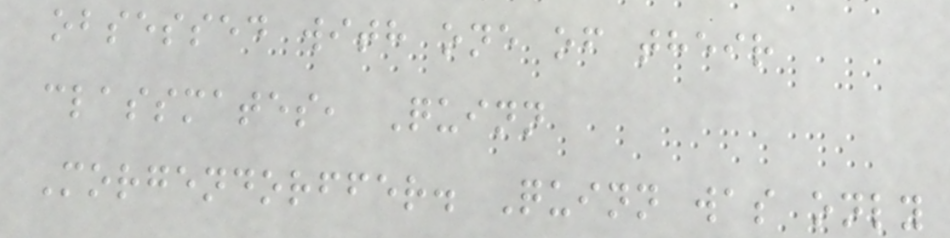obsessed with one of their
classmates, Quinn
Morgendorffer. Quinn was only
